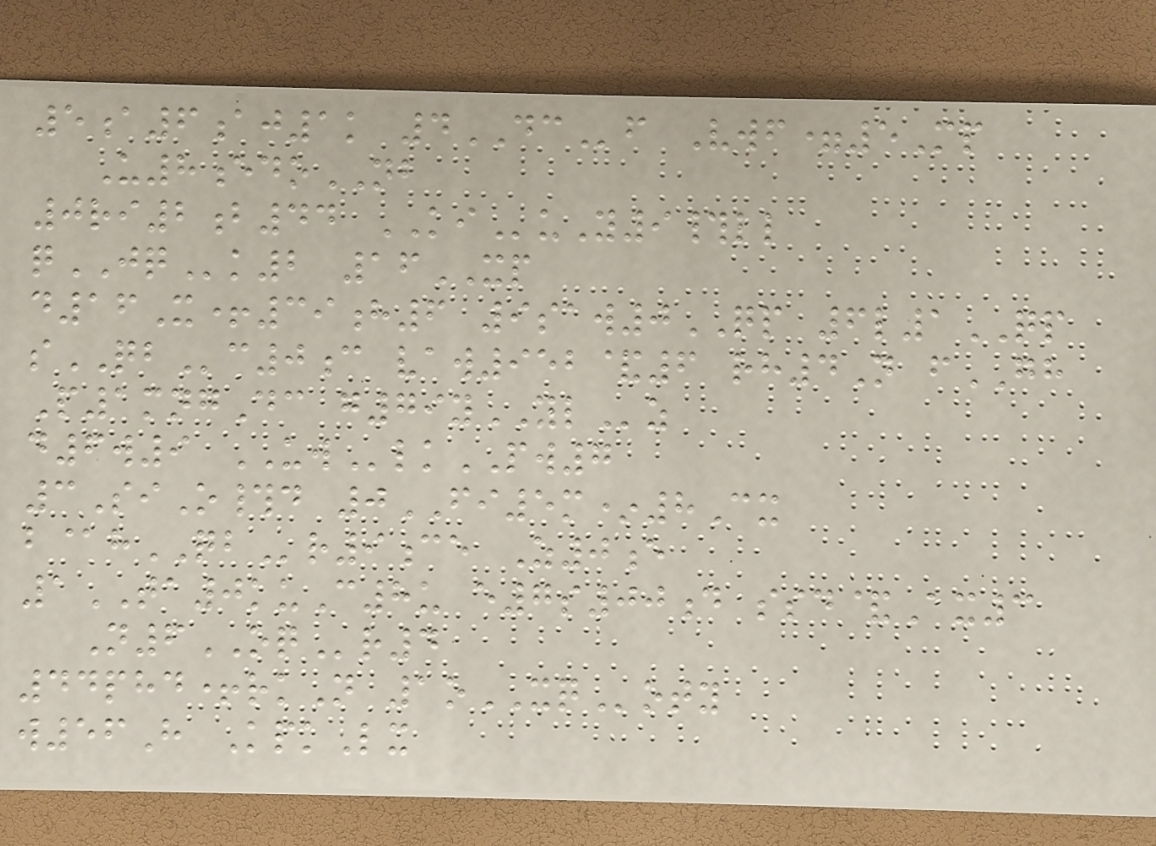5a6aj1k 4DCf Vwf=5Mp
U8edoNB
0ri2b44 KIuY9#ll
qJQk2 16XP
d16X+39h6 9saw0QP 6l1QP
sQBc0c vaw952&6 rh4N fGH
P1mngDc g79yYLz
d6w9 UWlkPW7
3SiO#d 0FI5m*8Cx
b@hQBr9ce Z0e
1TA0kuC8u e7s00d ssd&Ax3
N6OQr4
44phd+rkN 1oXQoty
w56H KpkLx
